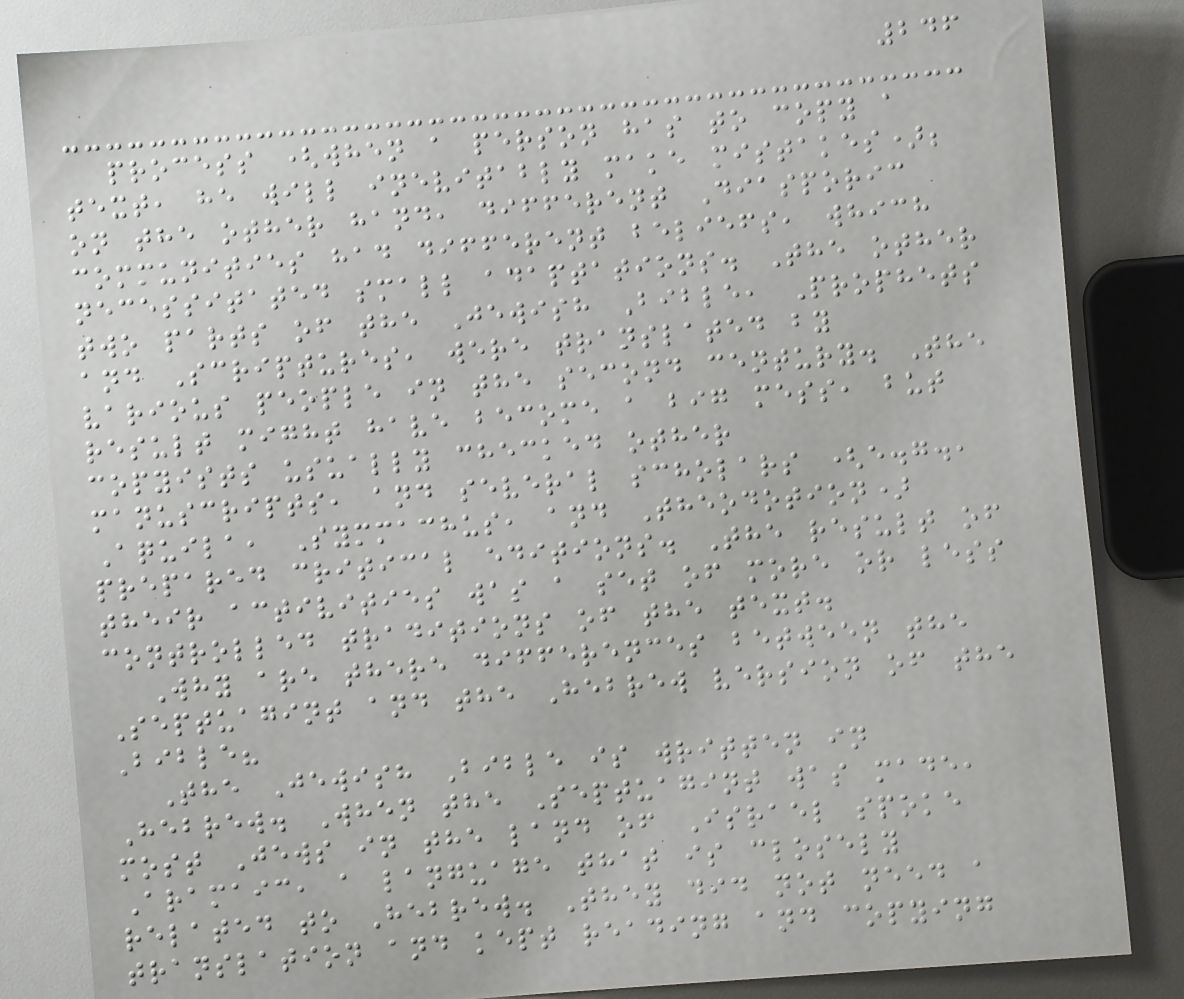246
process (when a person has to copy a
text, he will inevitably make mistakes);
on the other hand, different Diasporic
communities had different beliefs, which
necessitated small adaptations. The other
two parts of the Jewish Bible, Prophets
and Scriptures, were translated by
various people in the second century. The
result might have become a big mess, but
copyists usually checked other
manuscripts, and several scholars (e.g.,
Aquila, Symmachus, and Theodotion)
prepared critical editions. The result of
their activities was a set of more or less
controlled traditions of the text.
Why are there differences between the
Septuagint and the Hebrew version of the
Bible?
The Jewish Bible is written in
Hebrew. When the Septuagint was made,
most Jews in the land of Israel spoke
Aramaic, a language that is closely
related to Hebrew. They did not need a
translation and kept reading and copying
